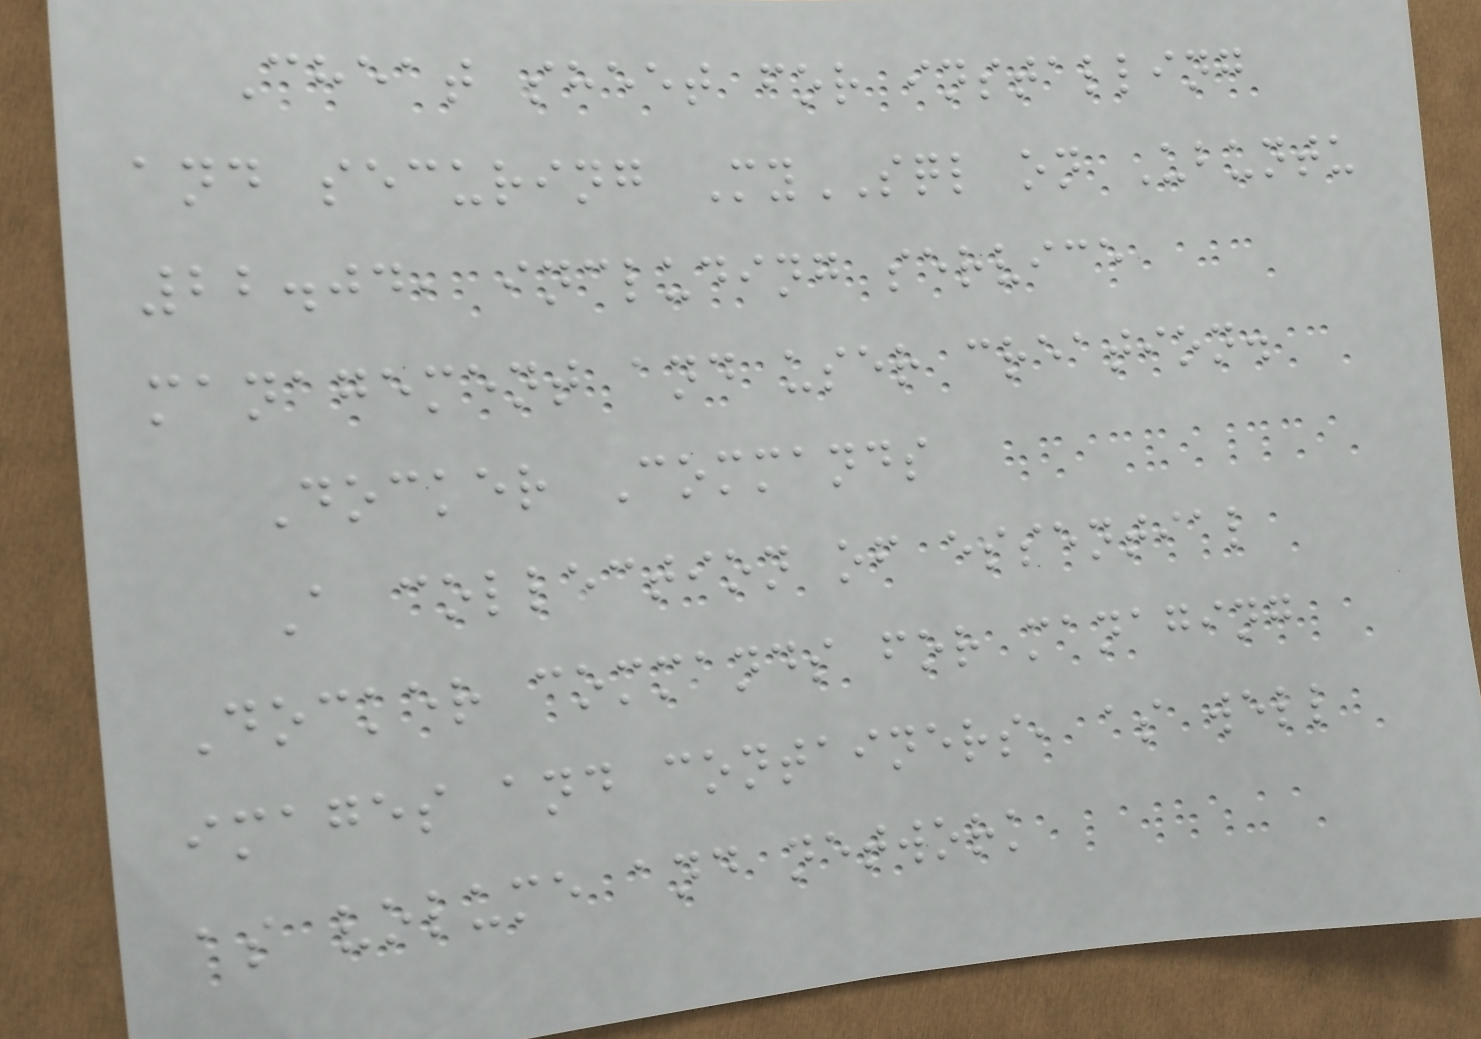Cheat sheet for installing
and securing MySQL on Ubuntu
22.04, including service
management and user creation.
Docker Commands
A collection of essential
Docker commands for managing
images and containers, as well
as volume and network
